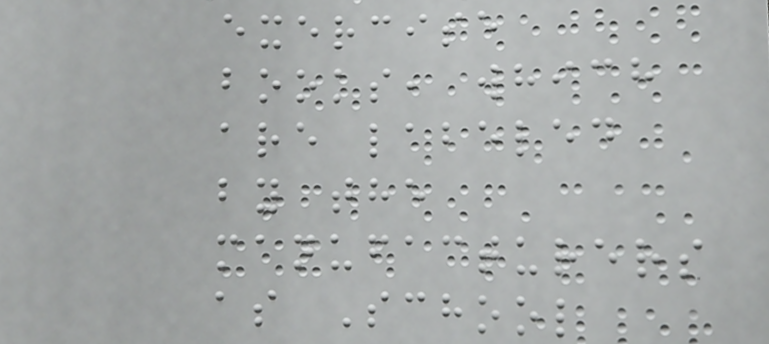exercise
books, which
are labeled
by the
manufacturers
as School
